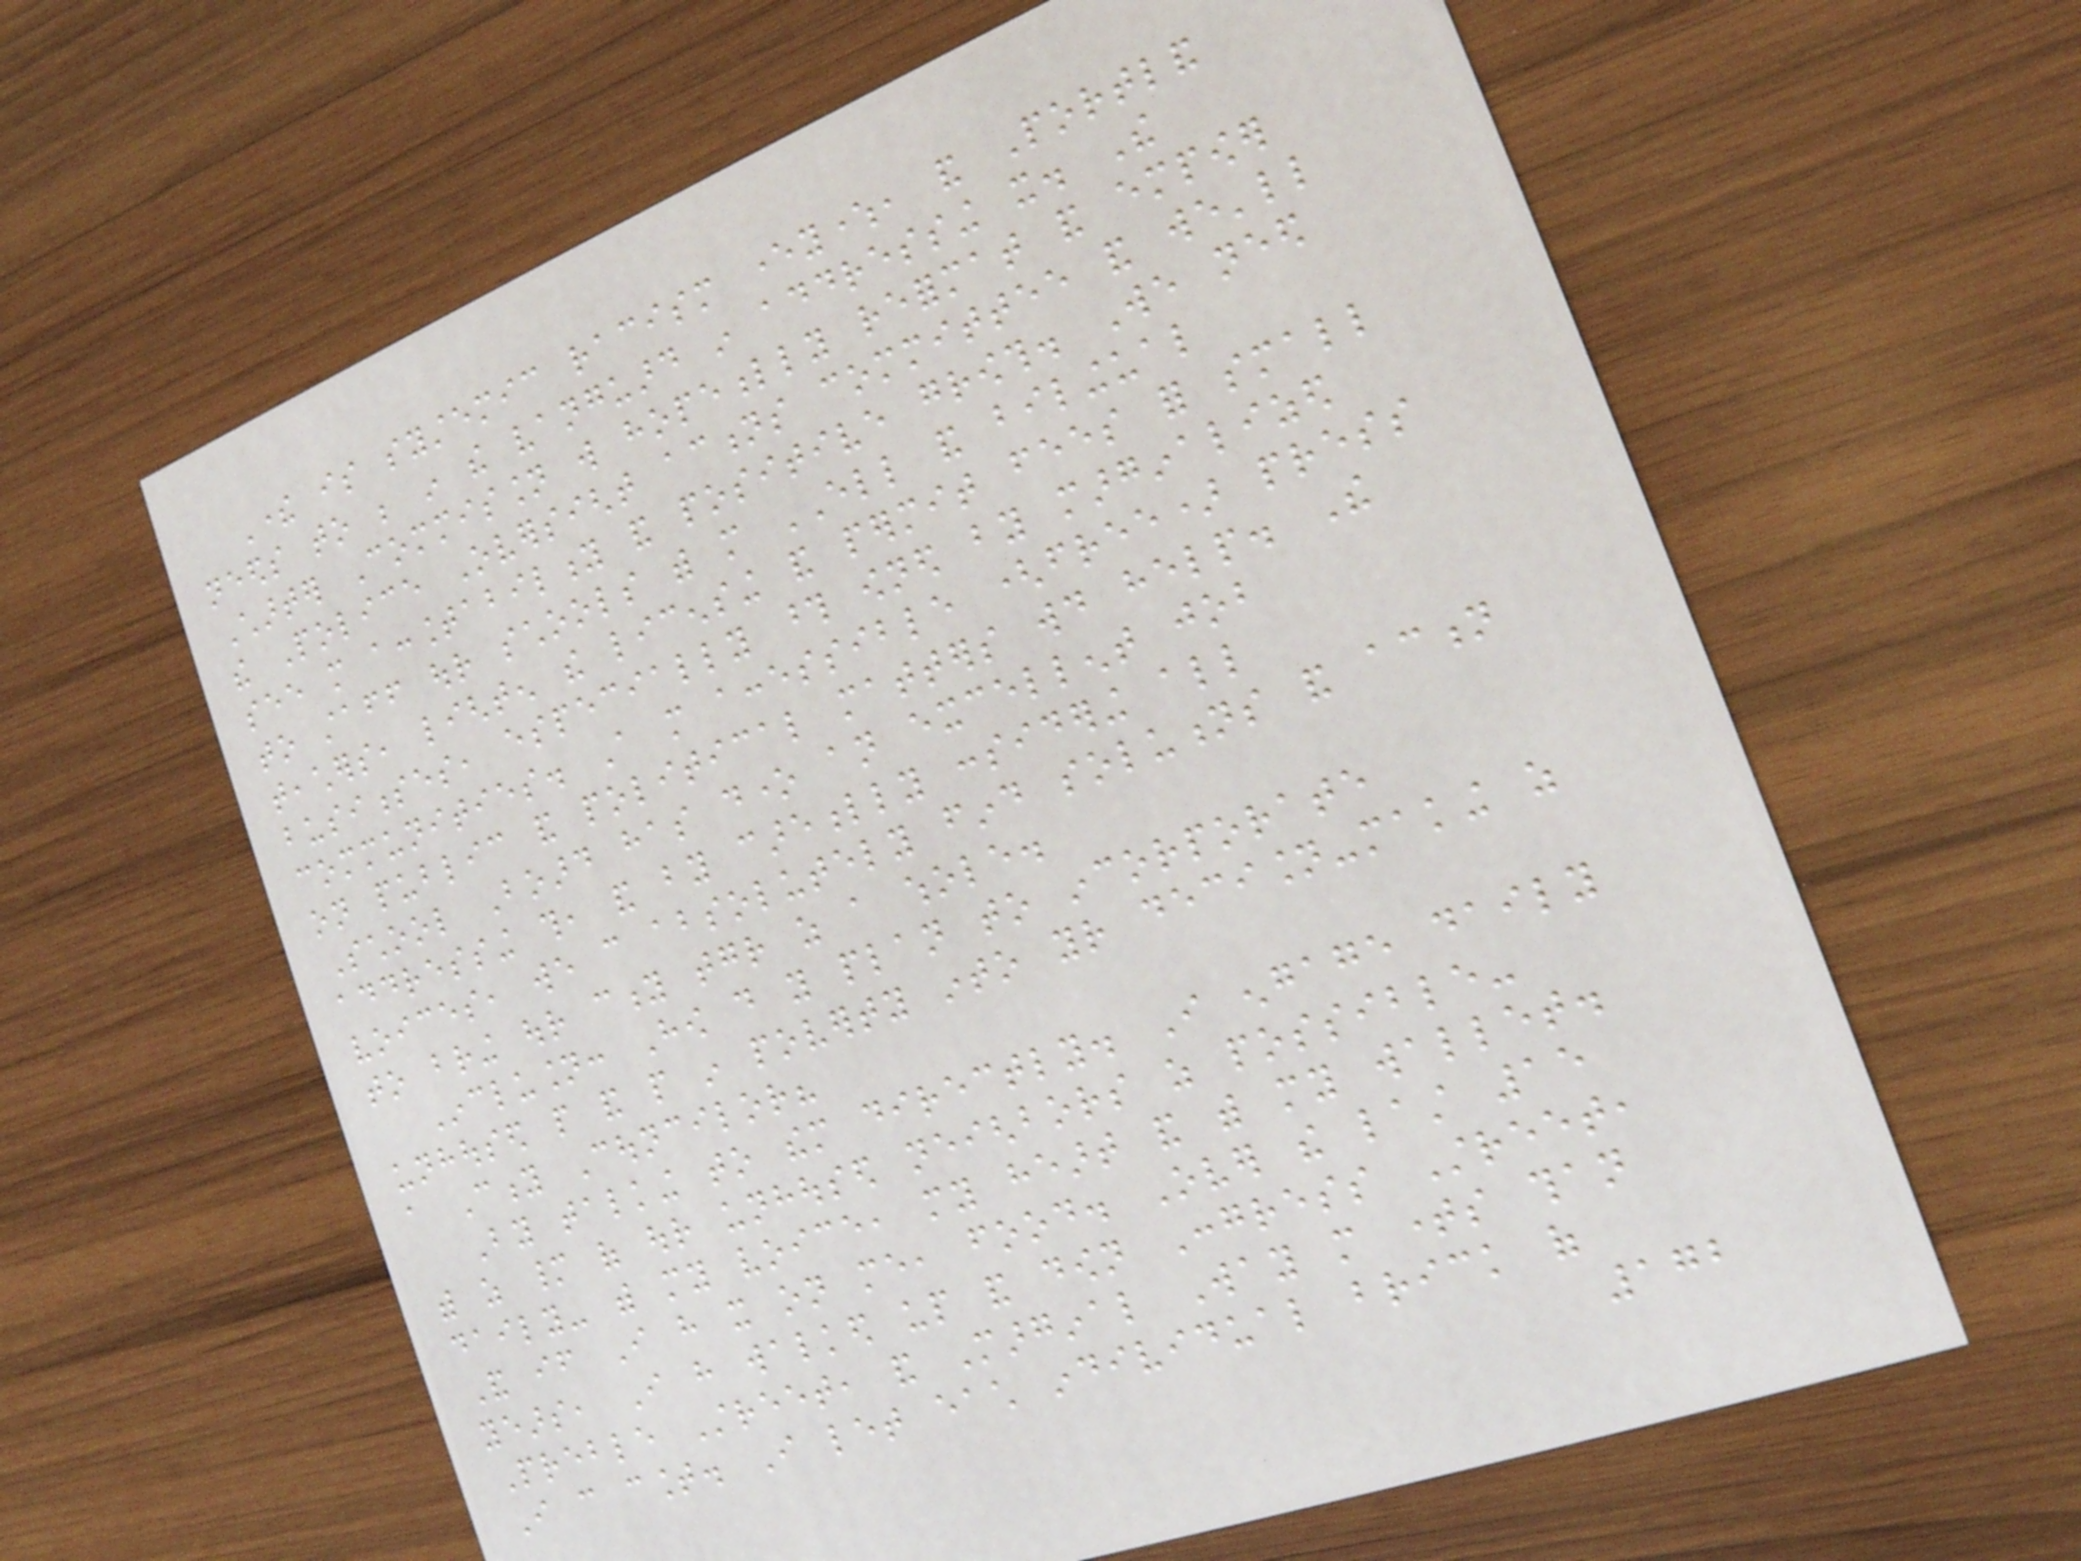There is systemic racism everywhere, and Portland
needs to be in the vanguard in addressing it. The
Charter Commission will hopefully reformat and empower
the Police Oversight actions committee and we'll
see more accountability and positive growth. We need
to staff our schools with more ELL and bilingual
teachers, lighten the licensing and permit fees for small
businesses, especially those owned by marginalized
communities. A more accessible (free) press
on public and political matters would help. The
School Board has done an excellent job
addressing this, and by carefully considering all
voices, we can absolutely find solutions and action
to bring our city together as a whole.
Inclusion: How do you plan to incorporate
unhoused people and people in poverty into your decision-making as
a City Councilor?
By talking to them directly. I engage daily
with as many of our unhoused neighbors as possible-
daily- with my voice, my heart and with my wallet.
And if I have it on me, food. Over the last 15
years, I have walked up and down Congress Street,
Preble Street, and Marginal Way more times than
I can count. I let each individual brick of
172
